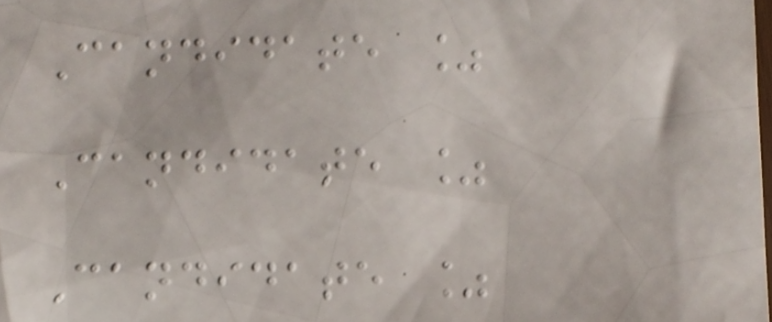Candidate %
Candidate %
Candidate %
